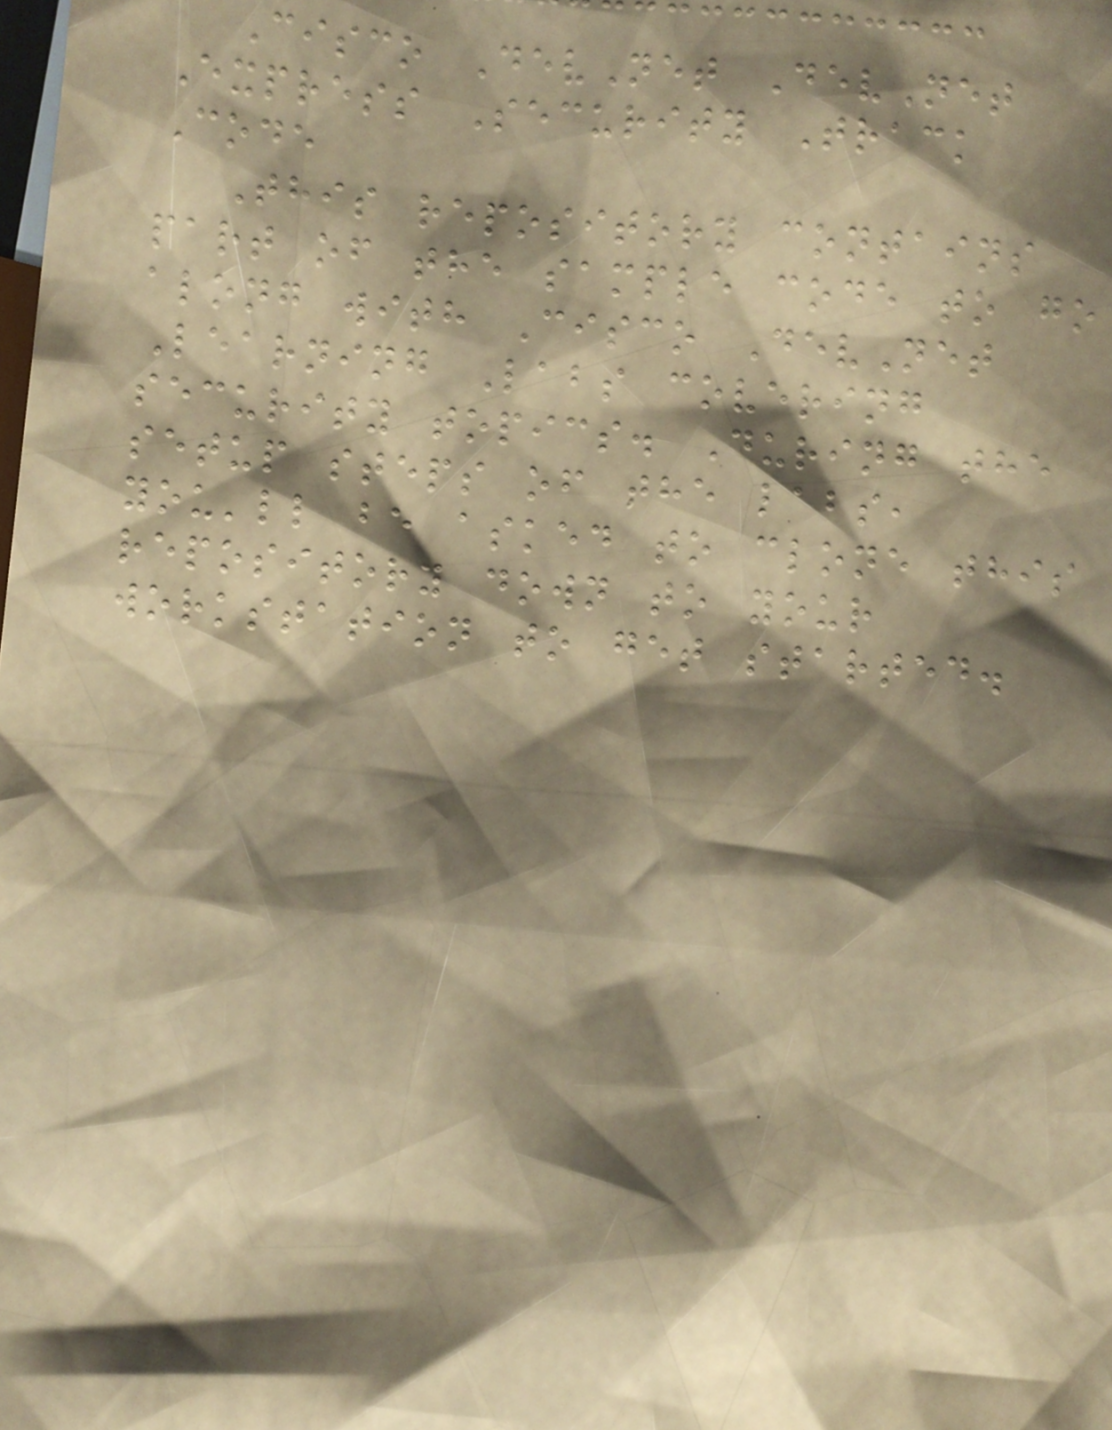Cisco DevNet DevNet
Express Security Track
Code
This repository contains
part of the sample code to go
along with Cisco DevNet
Learning Labs covering
security topics. During the
setup steps of the labs,
you'll be asked to clone this
repository down to your
workstation to get started.
